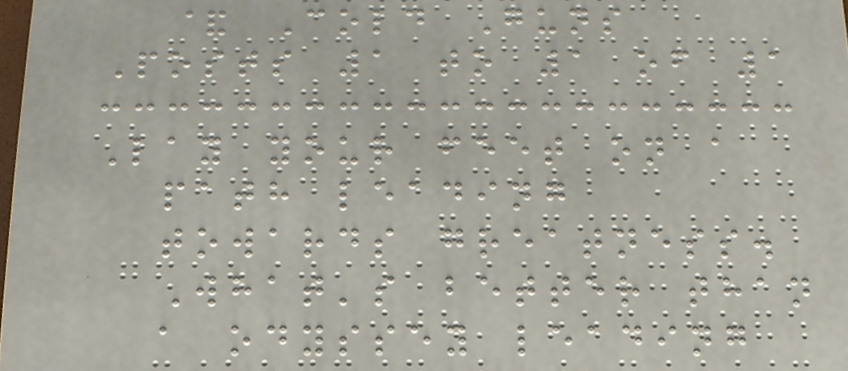& Cold Guns
Posts 1 to 1 of 1
Lay your feet on a
path leading
towards greatness.
What's better than
a odyssey leading
